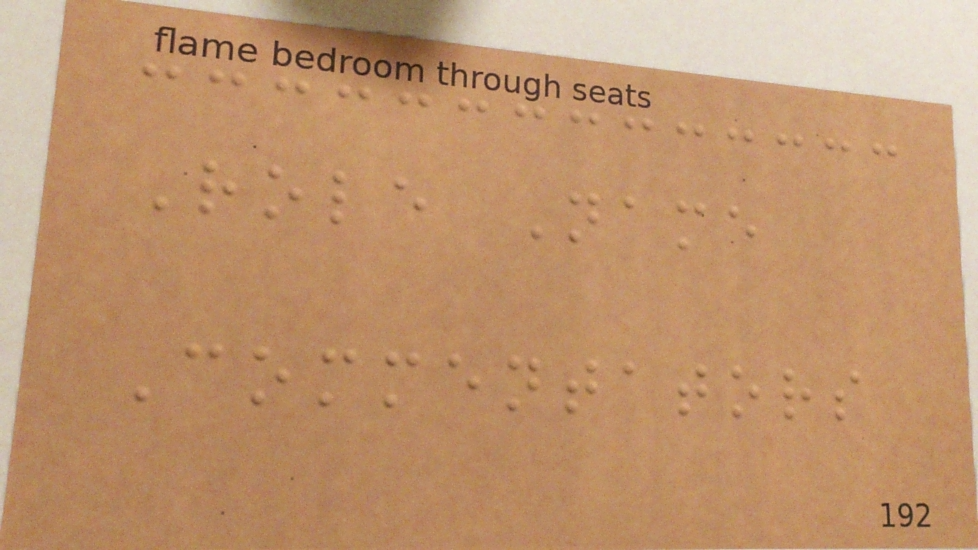Role Name
Commentators
